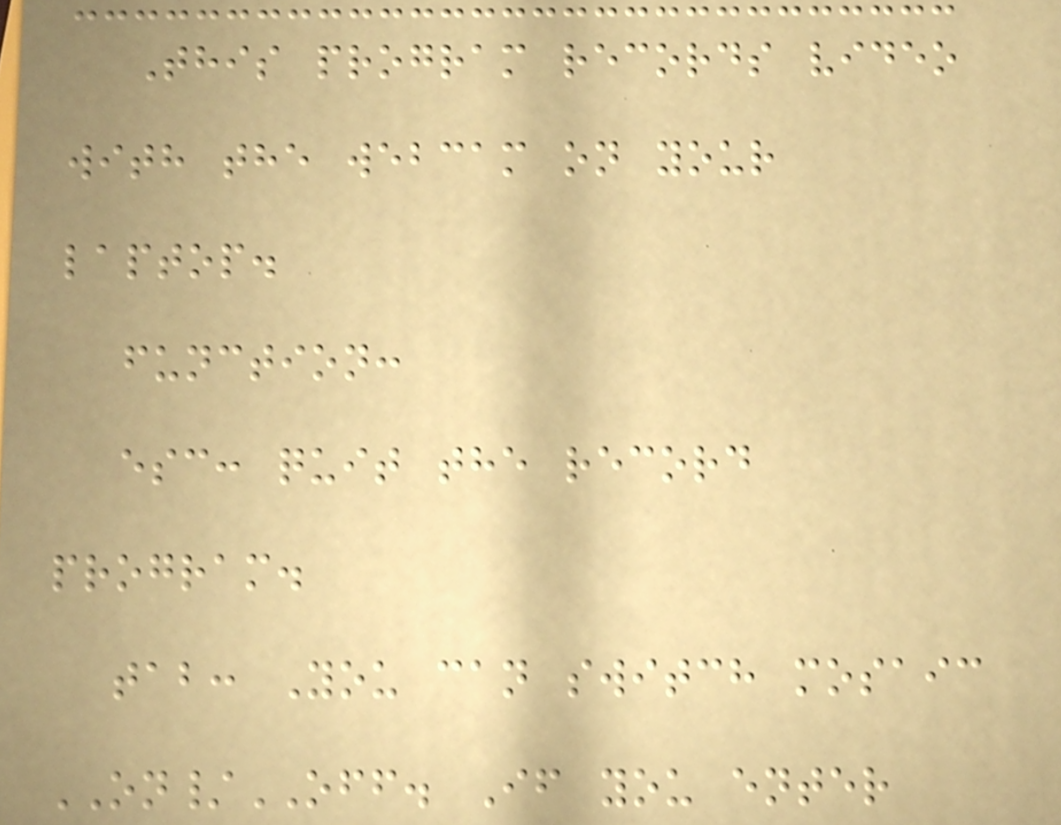This program records video
with the webcam on your
laptop.
function:
esc: quit the record
program.
tab: You can switch mosaic
ON/OFF. If you enter
